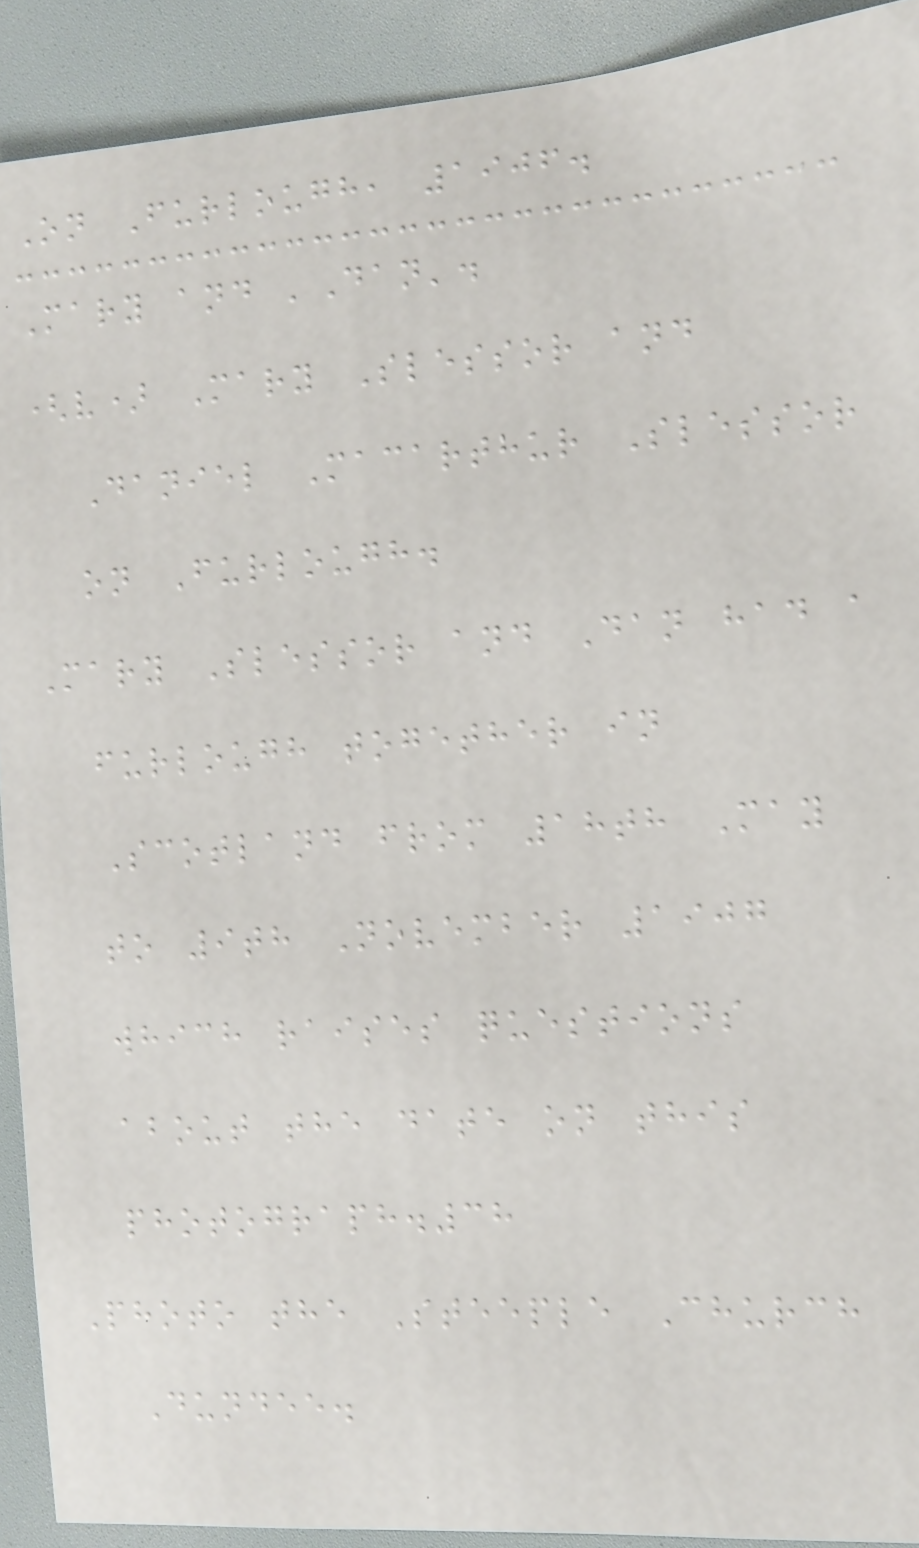On Furlough, 1906.
Mary and 'Dan'.
(v) Mary Slessor and
Daniel Macarthur Slessor
on Furlough.
Mary Slessor and Dan had a
furlough together in
Scotland from 18th May
to 9th November 1907
which raises questions
about the date on this
photograph.38
Photo the Steeple Church
Dundee.
